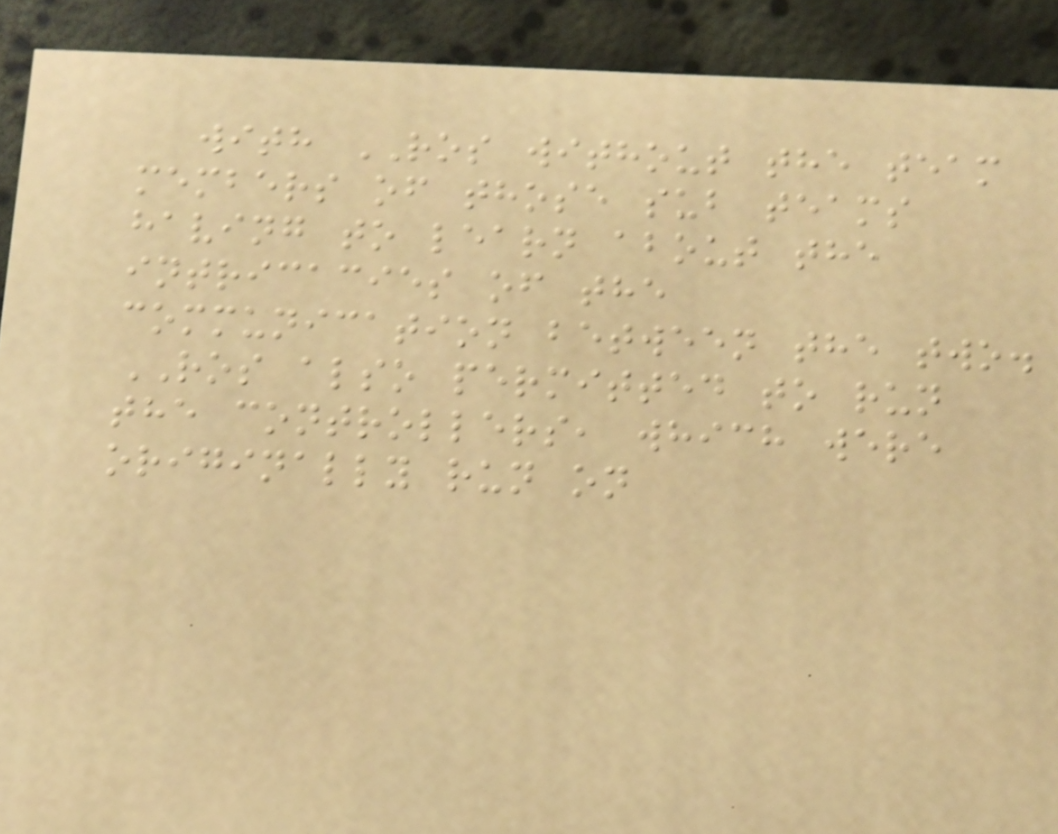with ROS without the team
members of those sub teams
having to learn about the
intricacies of the
communication between the two.
ROS also permitted to run
the controllers, which were
originally run on
